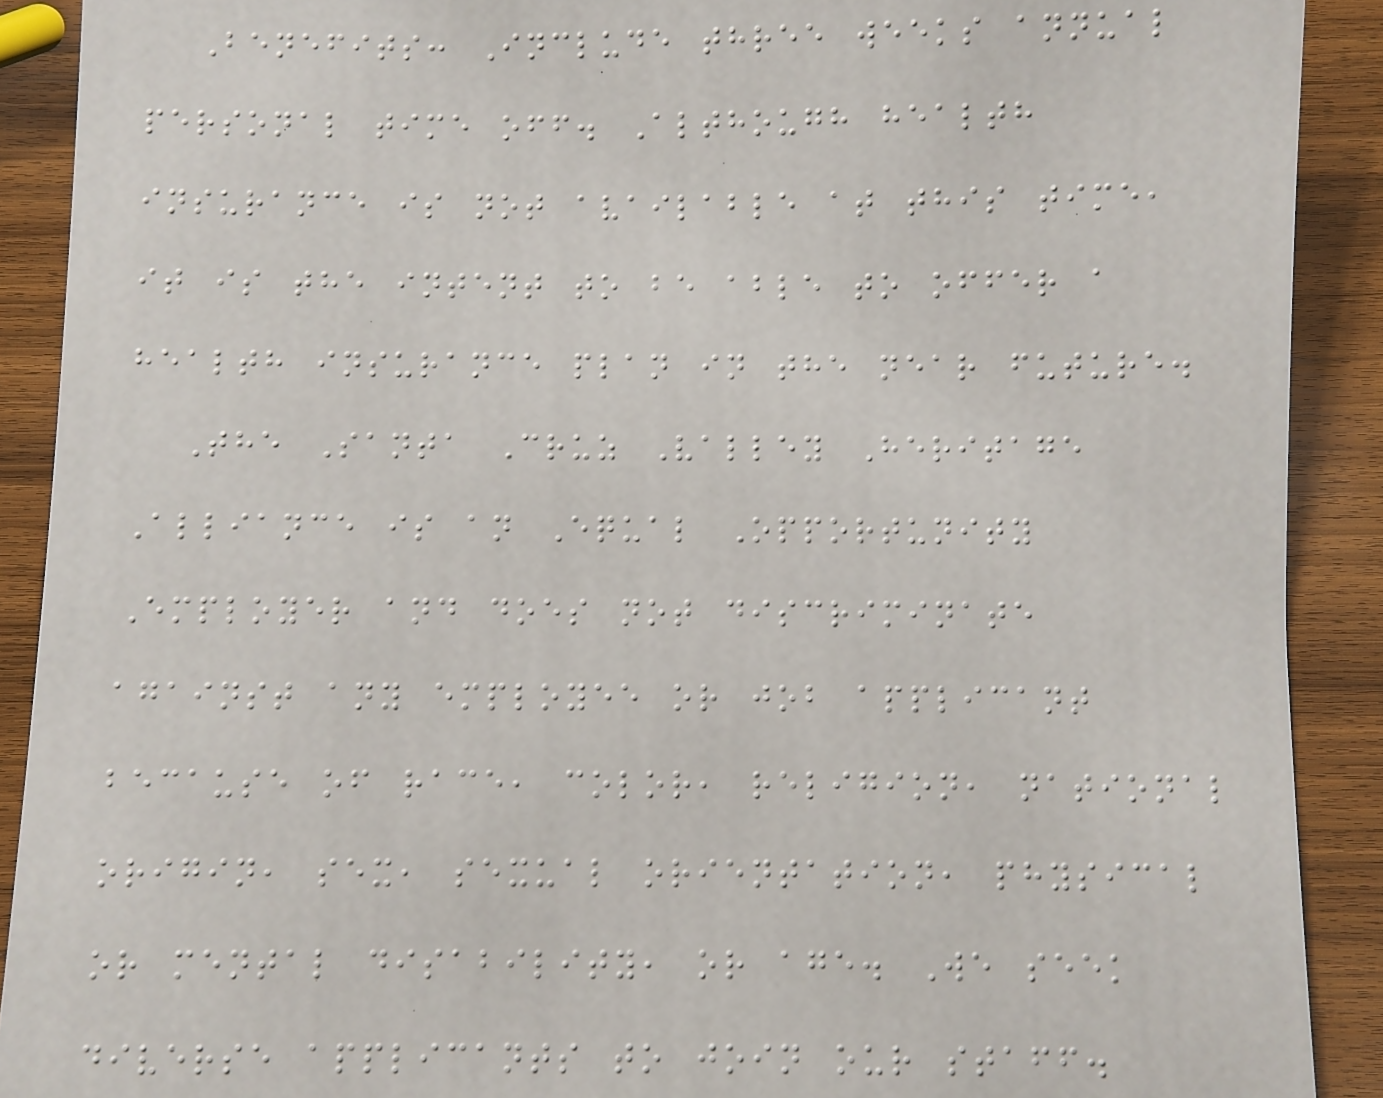Benefits: Include three weeks annual
personal time off. Although health
insurance is not available at this time,
it is the intent to be able to offer a
health insurance plan in the near future.
The Santa Cruz Valley Heritage
Alliance is an Equal Opportunity
Employer and does not discriminate
against any employee or job applicant
because of race, color, religion, national
origin, sex, sexual orientation, physical
or mental disability, or age. We seek
diverse applicants to join our staff.
